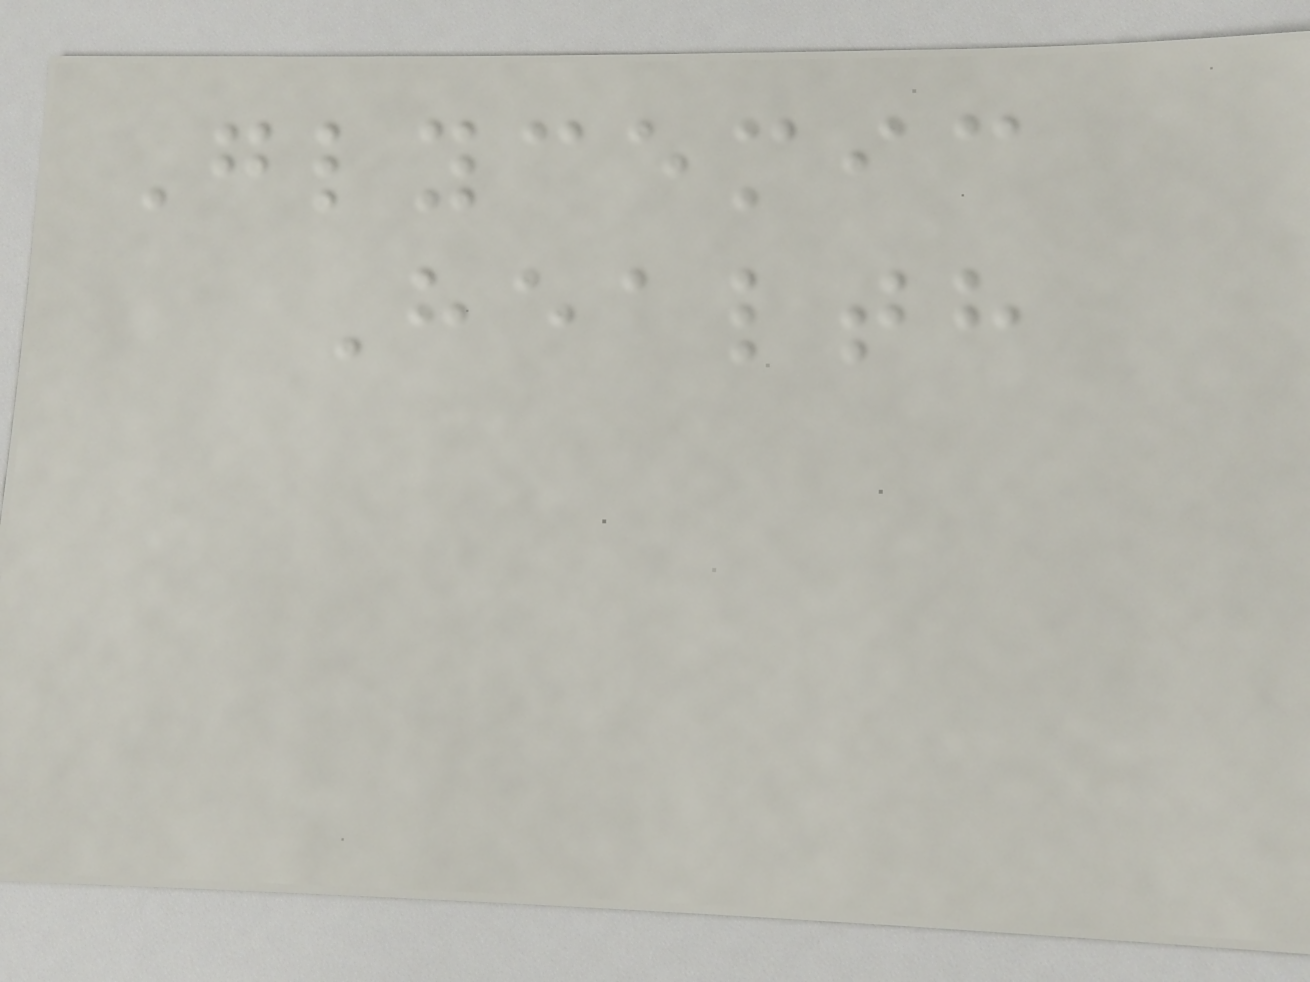Glycemic
Health
